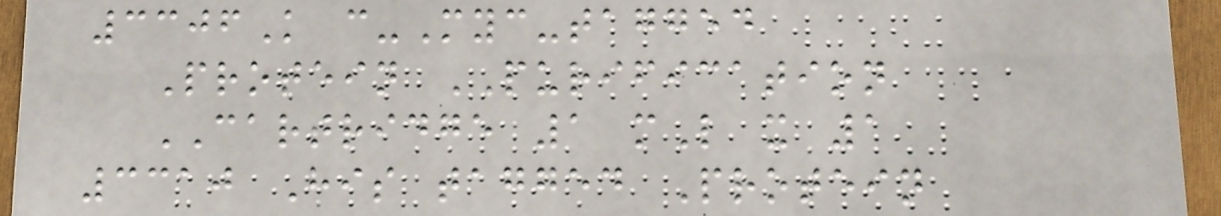3306K c-Myc-tagged
Protein PURIFICATION
CARTRIDGE 1 mL x 1
3310 His tagged Protein
